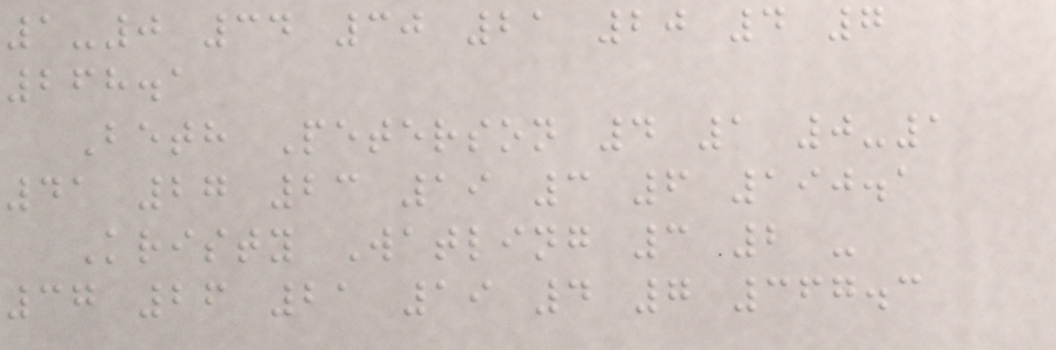1-0 34 30 21 20 4 7
268.1
Beth Peterson 4 1 0-1
41 27 23 19 3 6 190.1
Kristy Watling 3 2 -
37 26 21 19 4 7 367.3
